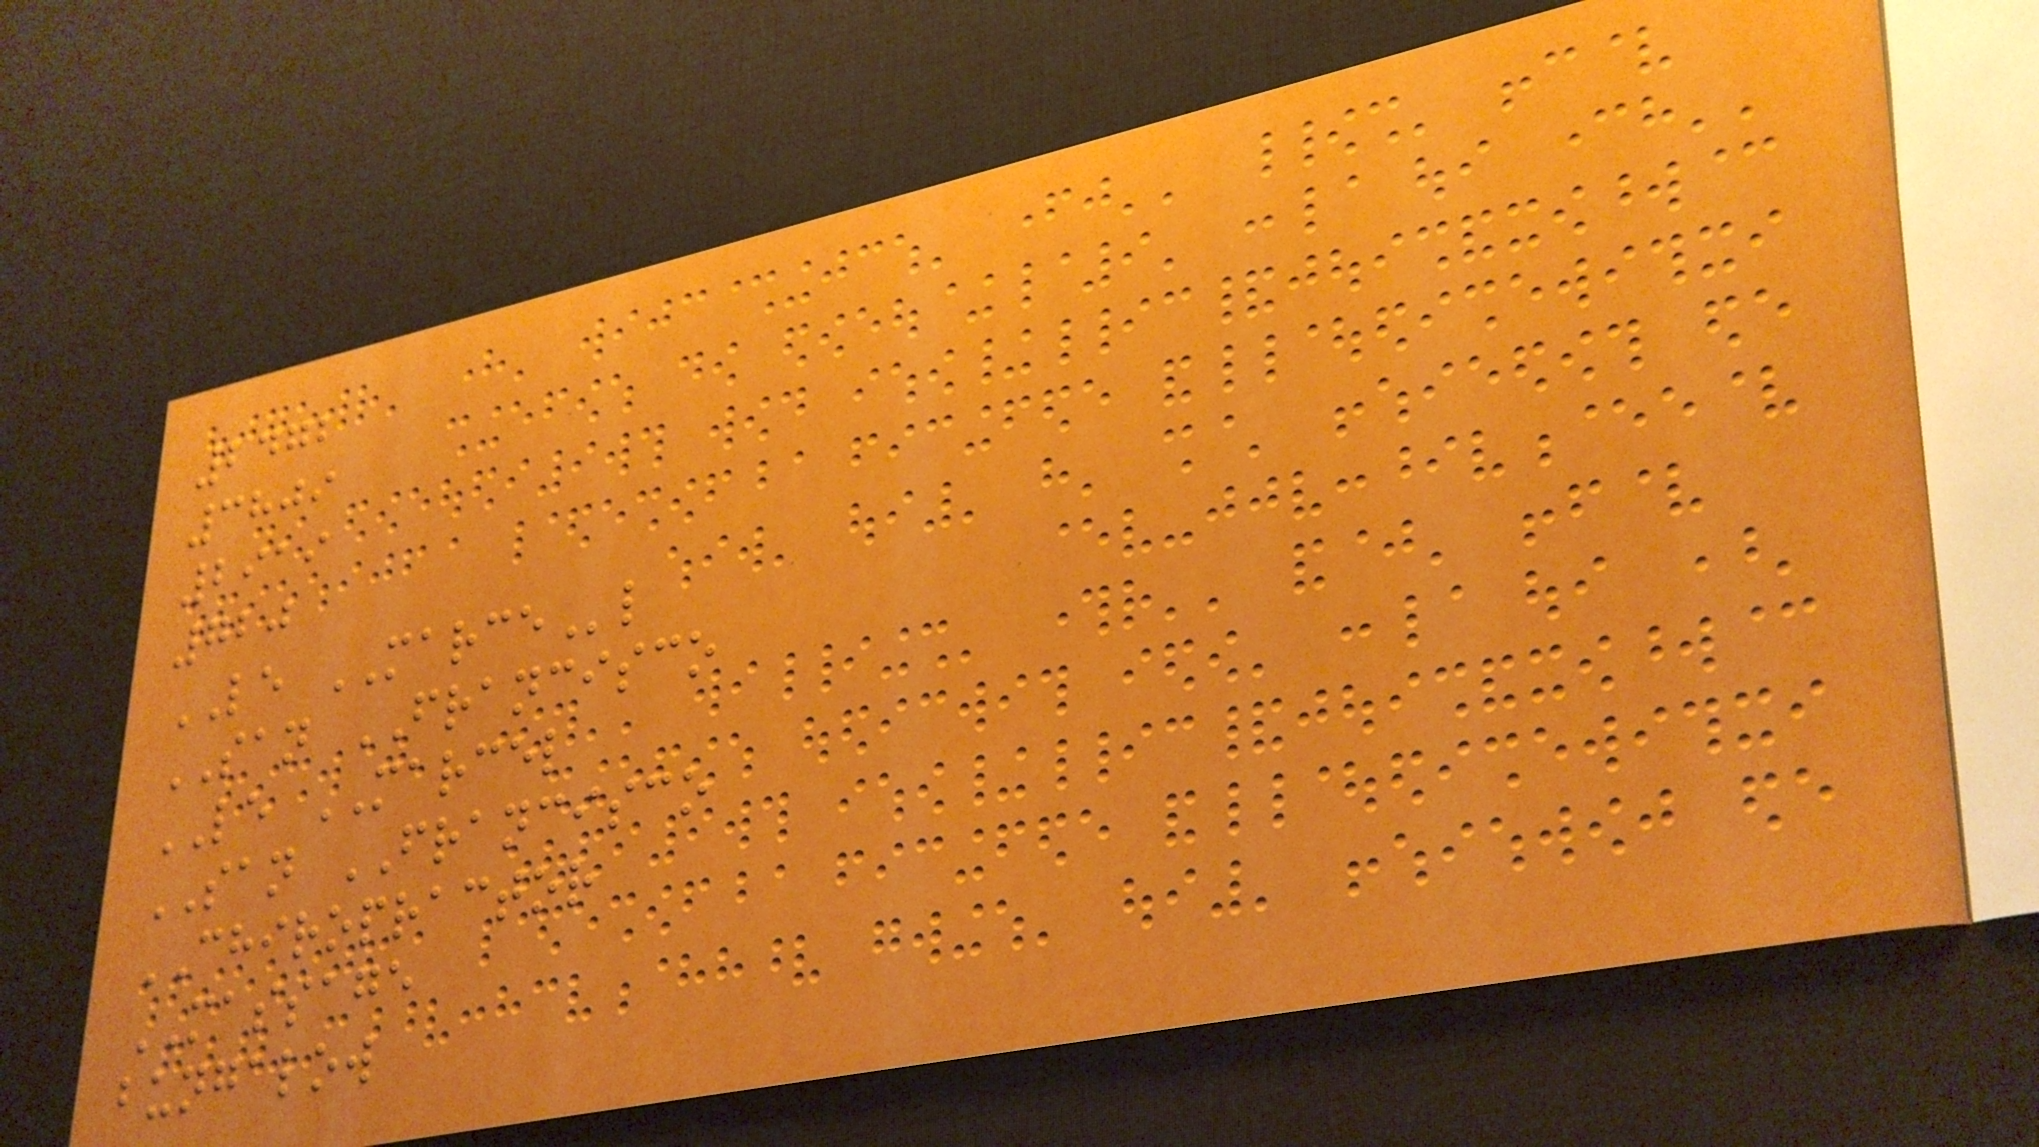2472
3809
2919
720
LE MARCEl
SAN FRANCISCO
LE MARCEL
SAN FRANCISCO
CHIROPRACTOR
MASSAGE
bungalow
